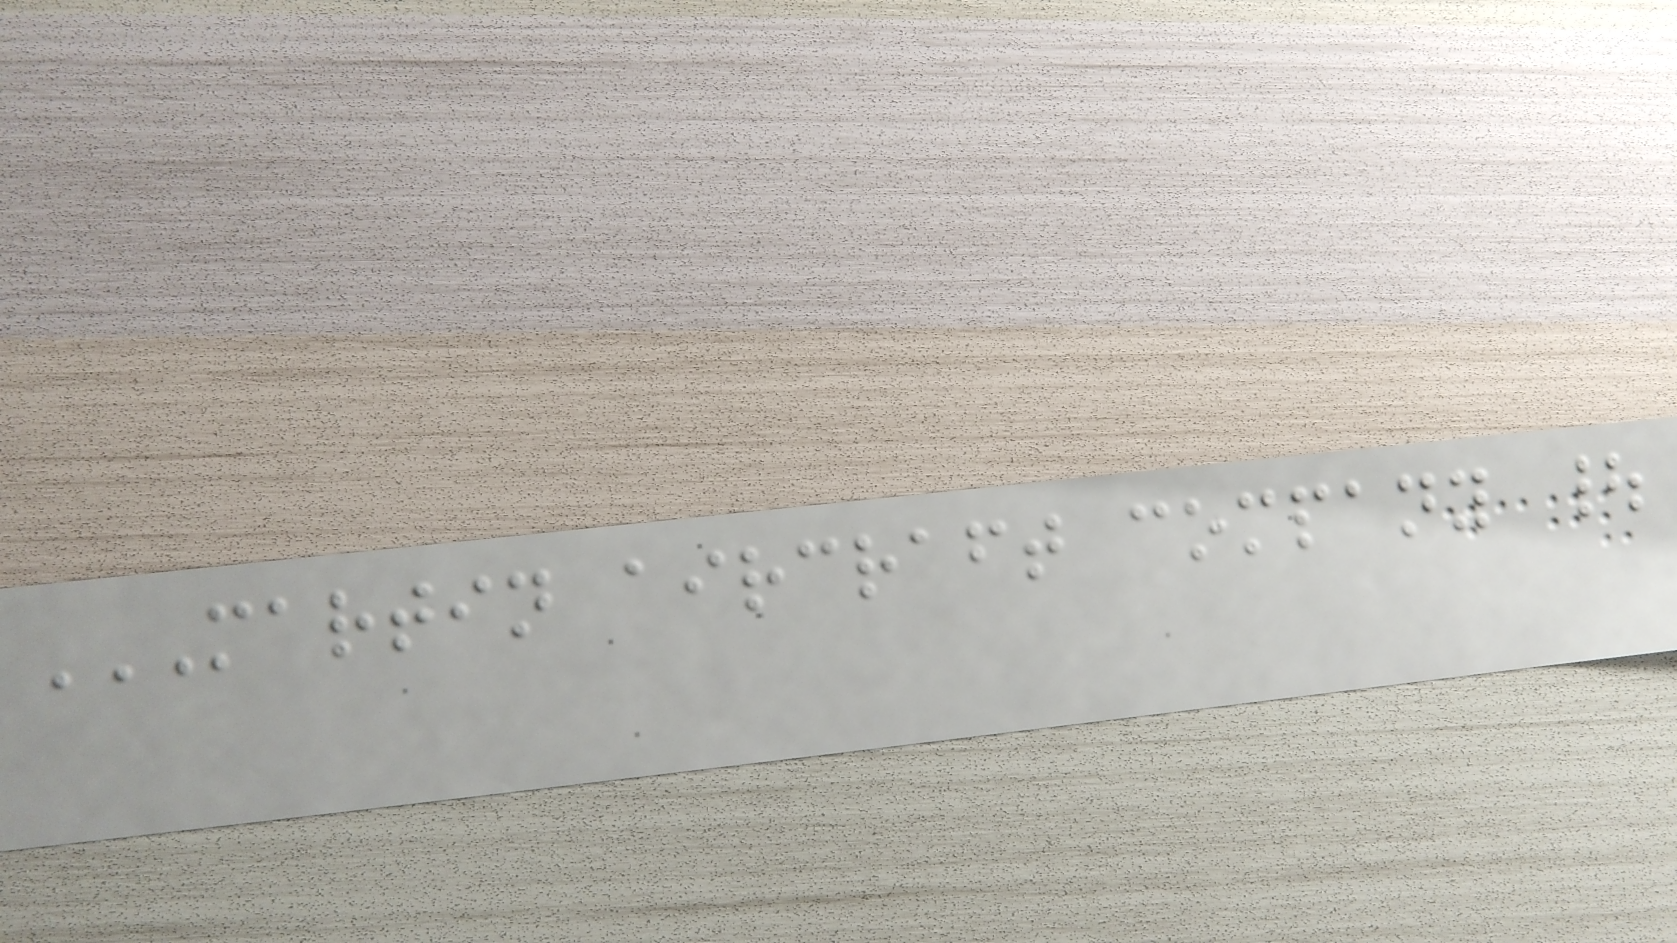MARTIN AIRCRAFT COMPANY |
